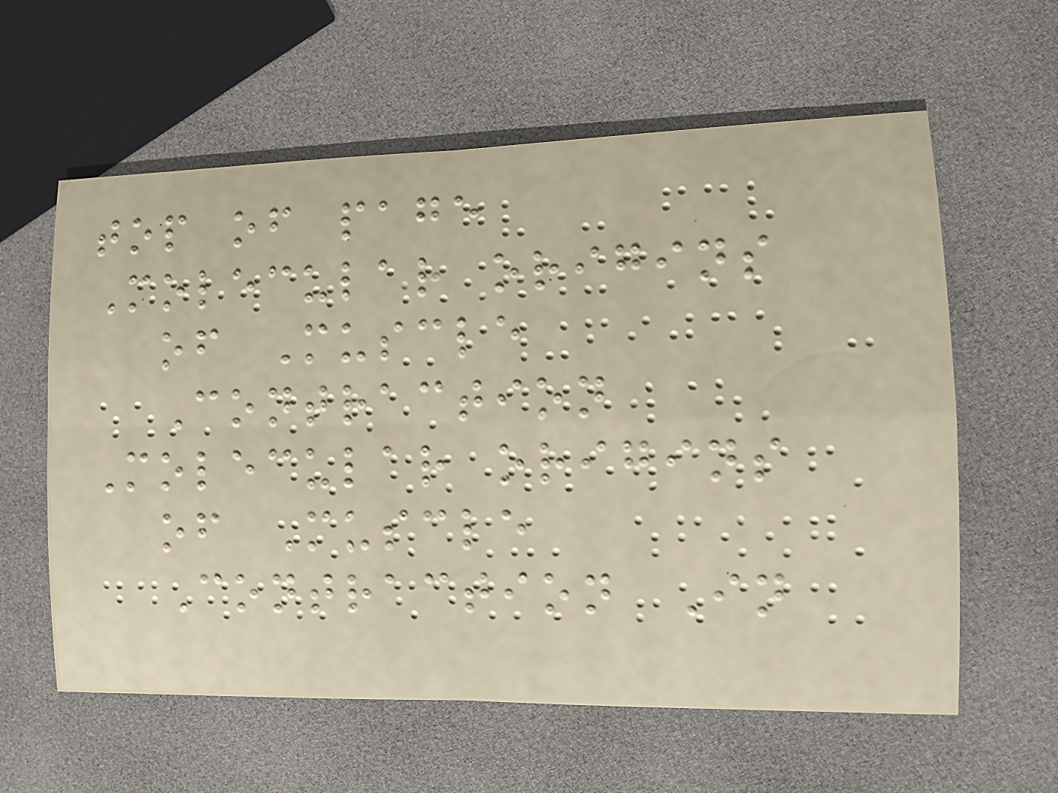top of page
Molecular origins
of Muscle
Contraction
Molecular origins
of Muscle
Contraction In
